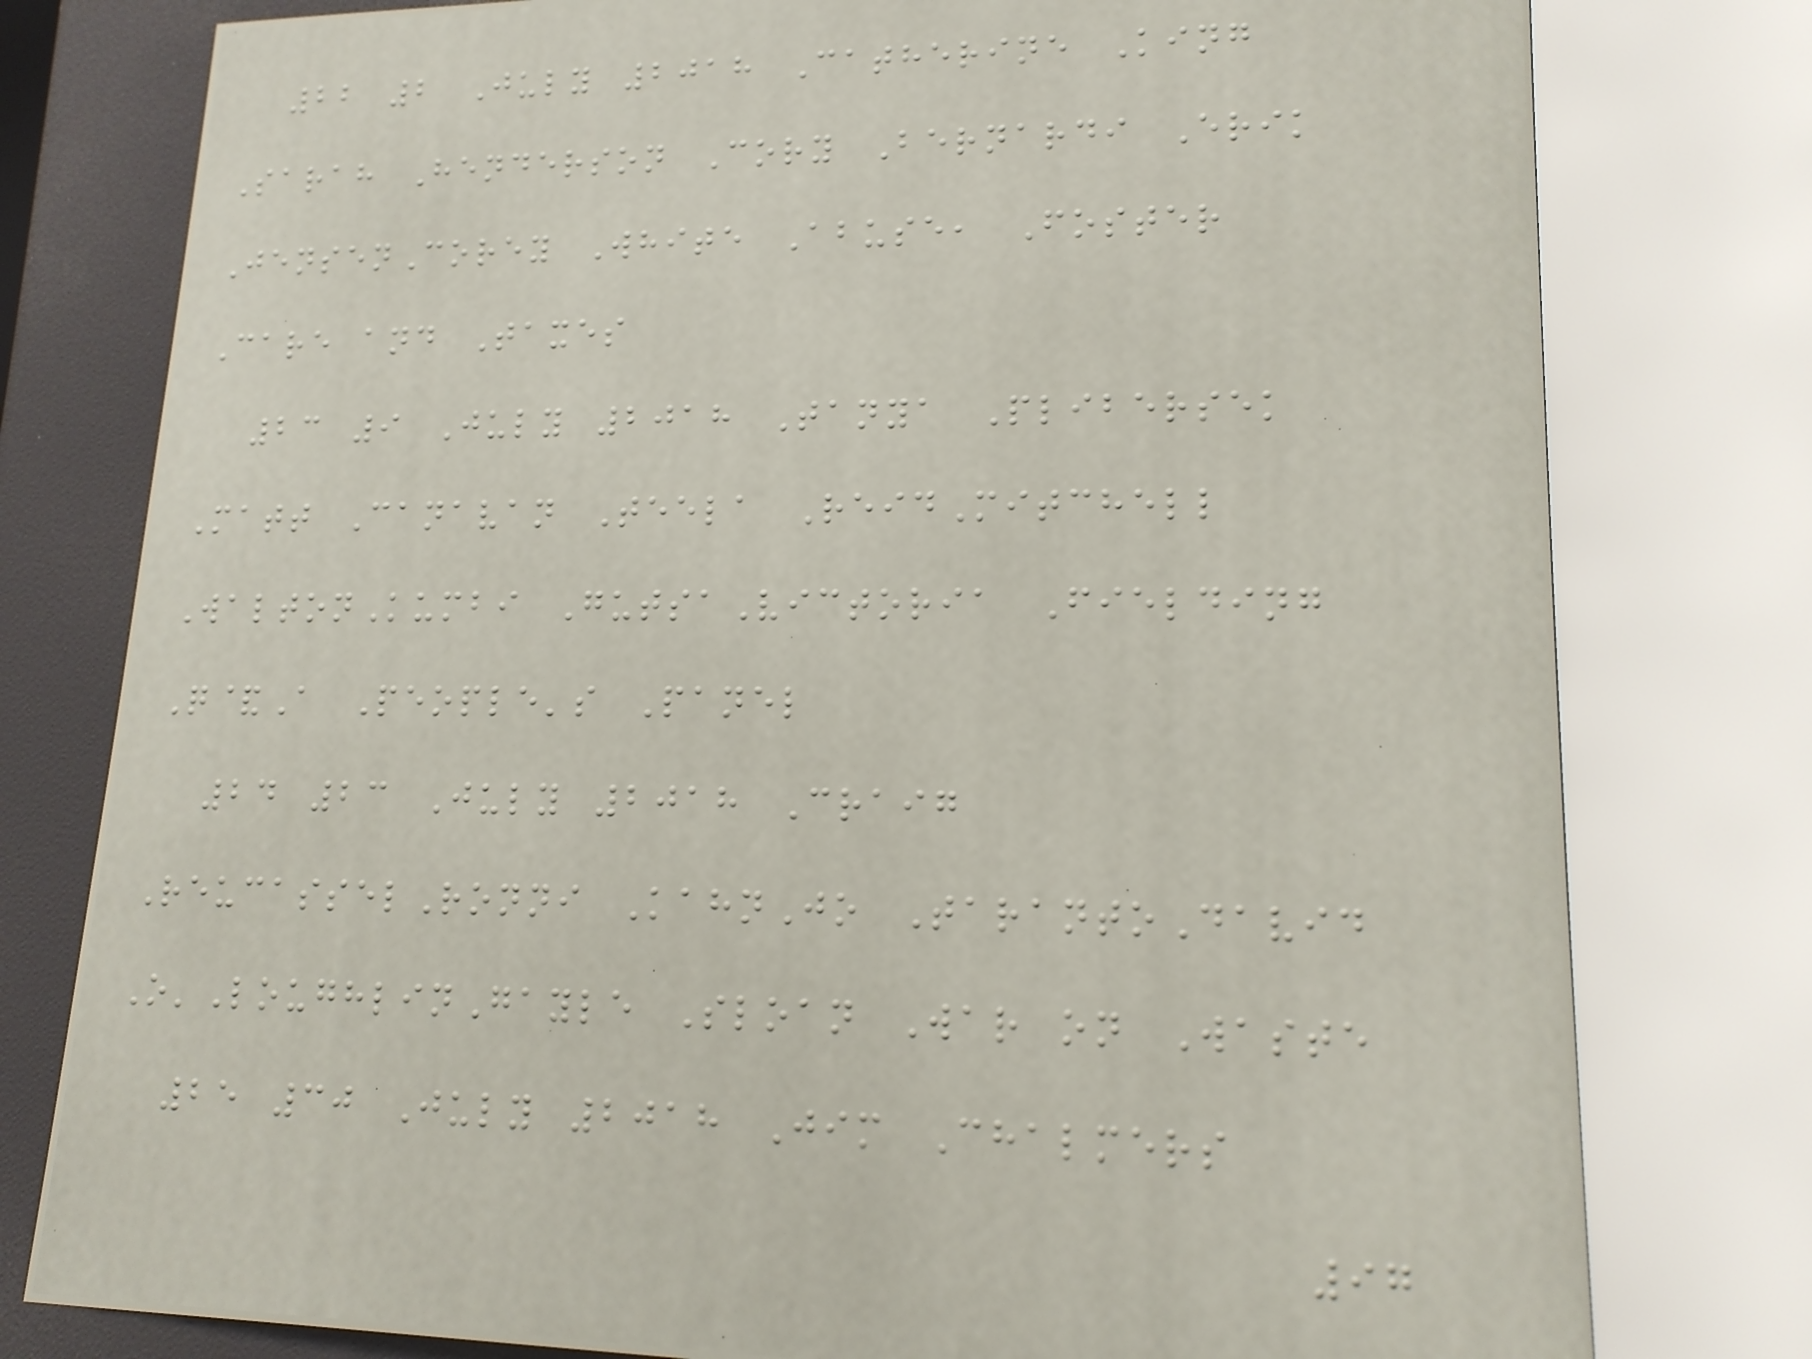22 2 July 2018 Catherine King
Sarah Henderson Cory Bernardi Erik
JensenCorey White Abuse, Foster
Care and Taxes
23 9 July 2018 Tanya Plibersek
Matt Canavan Teela ReidMitchell
WaltonKumbi GutsaVictoria Fielding
Q&A People's Panel
24 23 July 2018 Craig
ReucasselRonni KahnJo TarantoDavid
O'LoughlinGayle Sloan War on Waste
25 30 July 2018 Jim Chalmers
97
